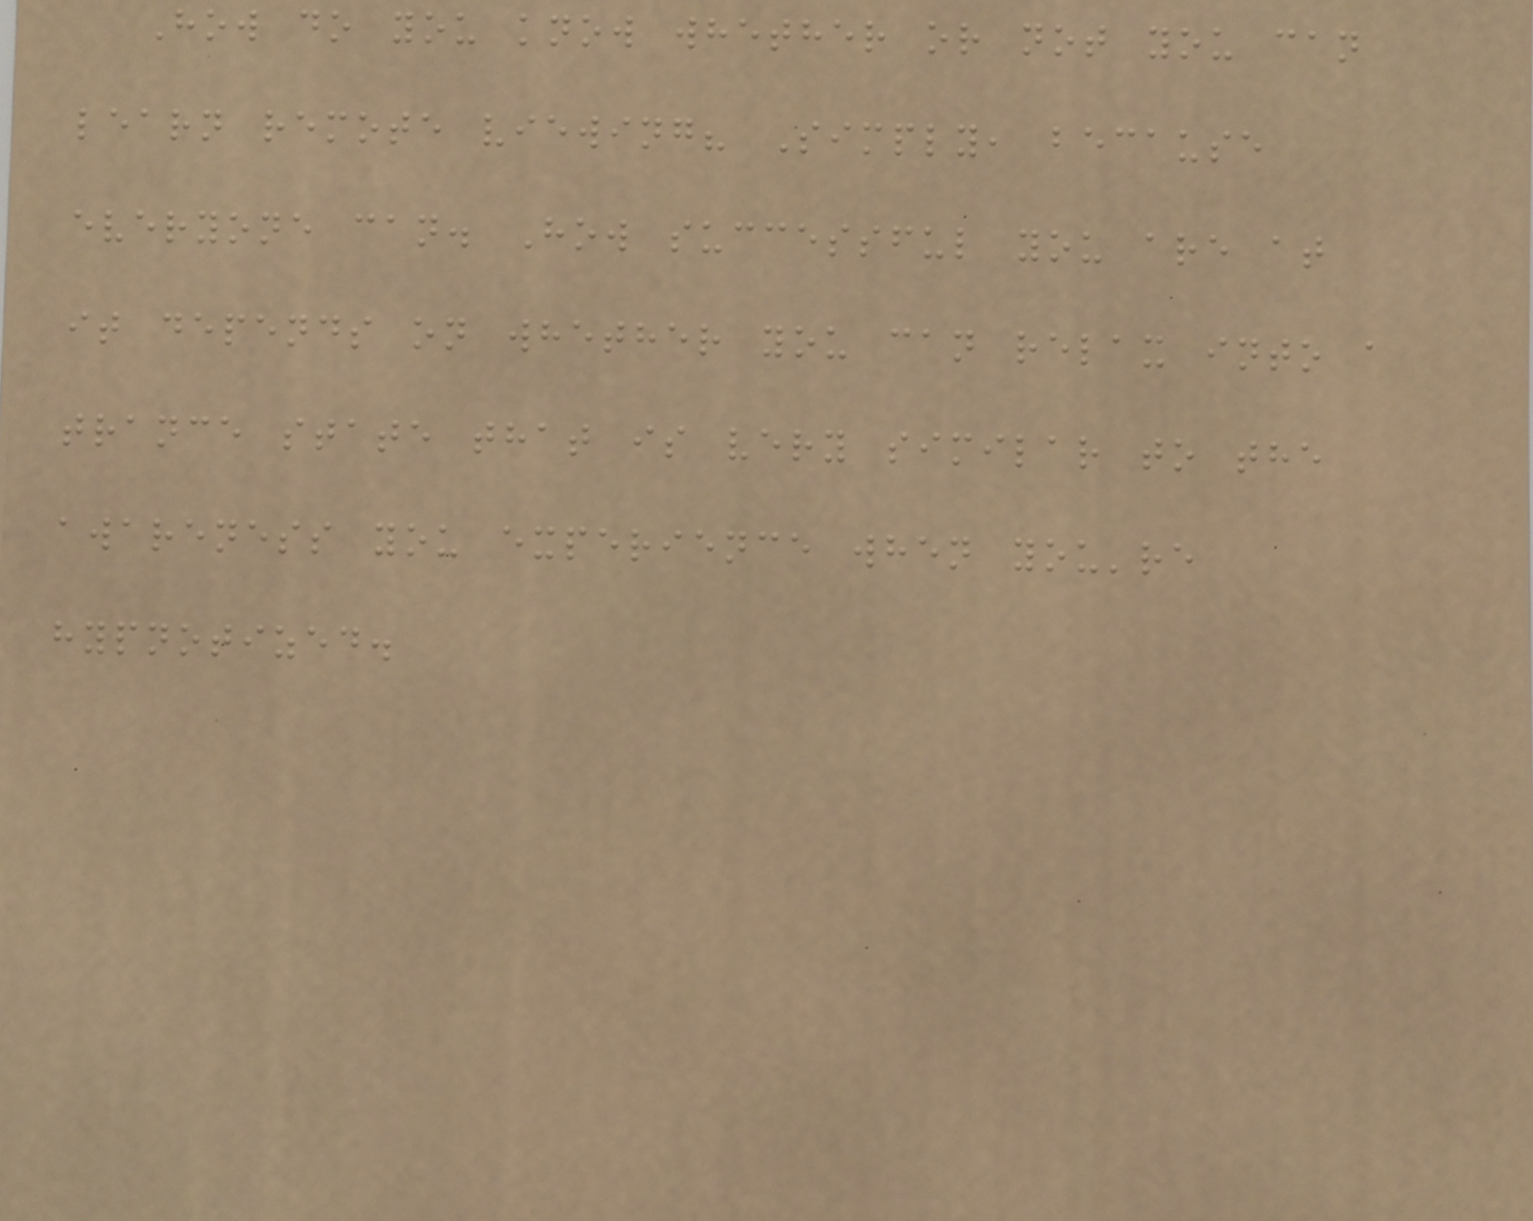How do you know whether or not you can
learn remote viewing? Simply, because
everyone can. How successful you are at
it depends on whether you can relax into a
trance state that is very similar to the
awareness you experience when you're
hypnotized.
